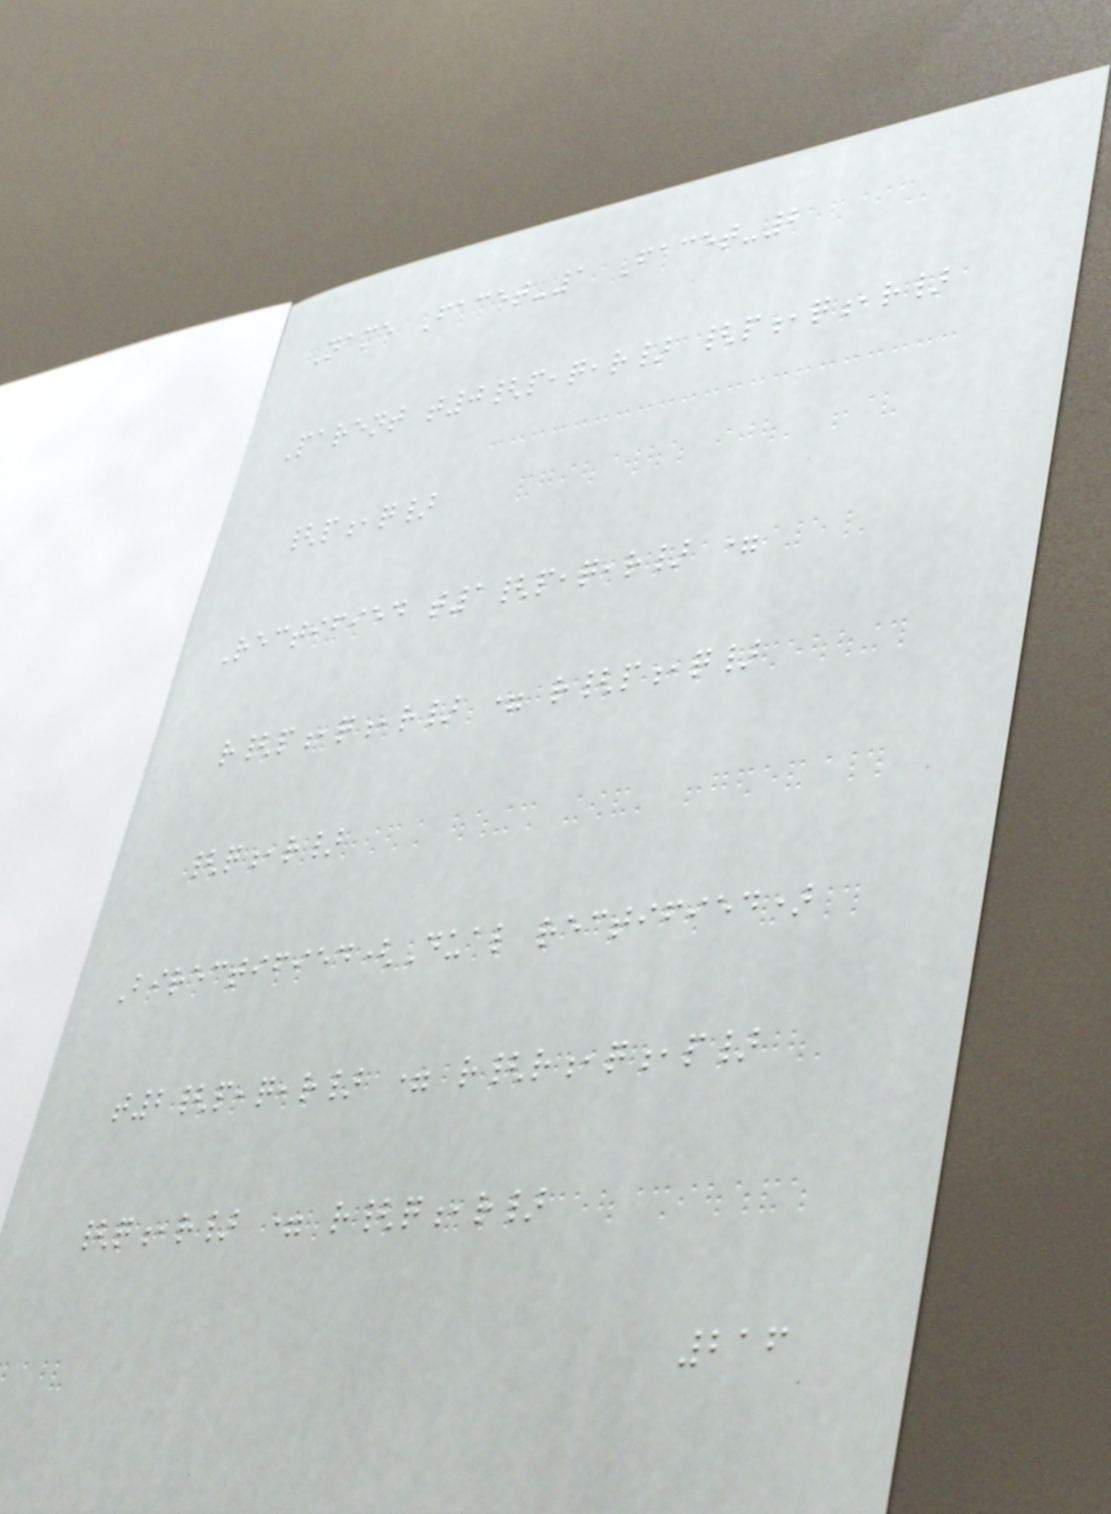Name Facet-1 Facet-2
Parent t0{p,q,r} {p,q,r}
{p,q}
Rectified t1{p,q,r} =
r{p,q,r} = r{p,q}
{q,r}
Birectified(Dual rectified)
t2{p,q,r} = r{r,q,p}
{q,r} = r{q,r}
216
